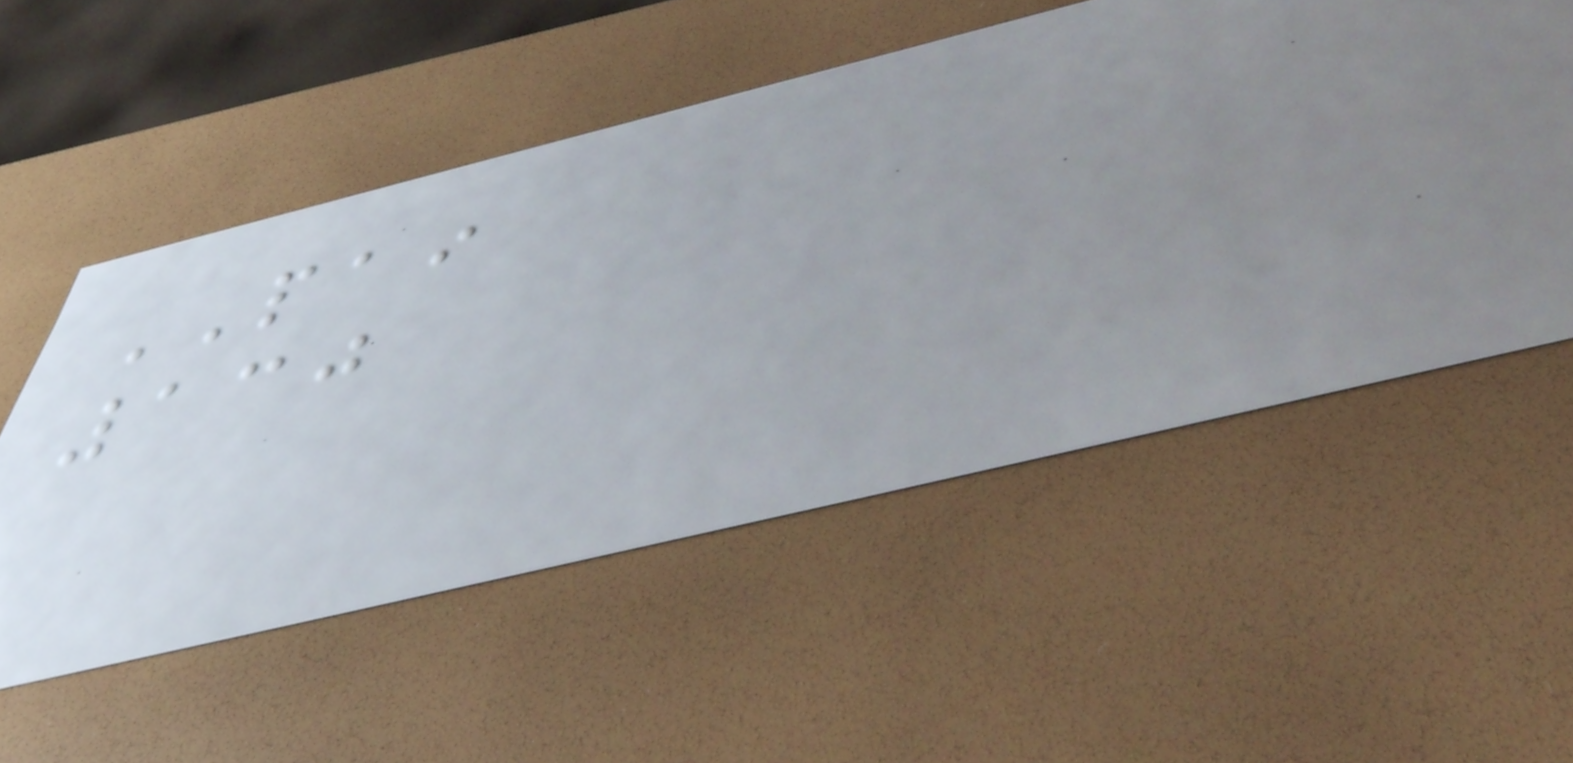PAI
130
